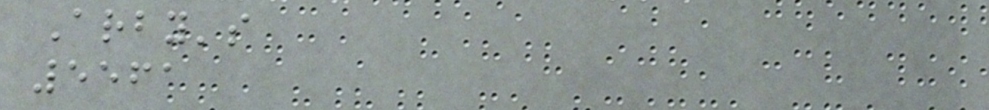Arby's
5561
